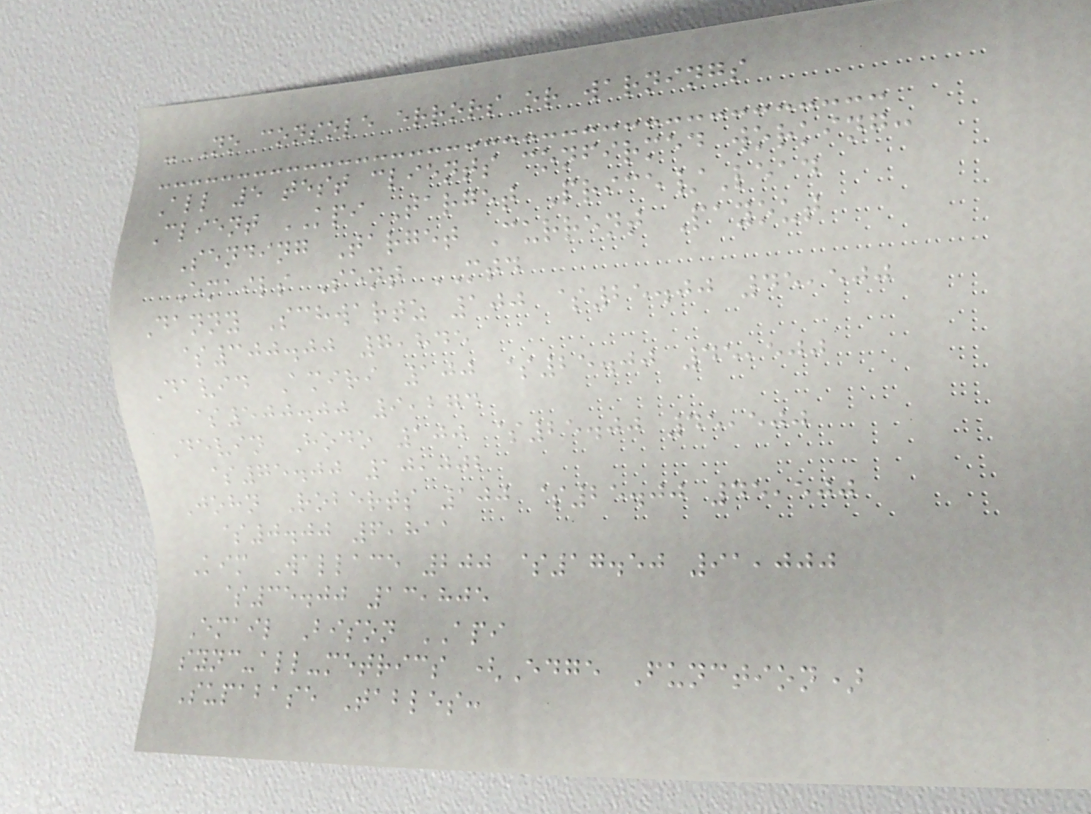- No console errors or warnings
All 5 test clients confirmed working:
Client KPI Target Price/Lead
Sending Target Current Payout
Emails Sent MTD
Danny Schwartz 100 $25.00 45,500
$300.00 7,845
David Amiri 100 $25.00 45,500
$500.00 9,274
Devin Hodo 100 $25.00 45,500
$75.00 10,002
John Roberts 100 $25.00 45,500
$0.00 6,811
Kim Wallace 200 $17.50 91,000
$35.00 13,805
Email Bison API
sync-all-metrics (Edge Function)
Supabase Tables:
